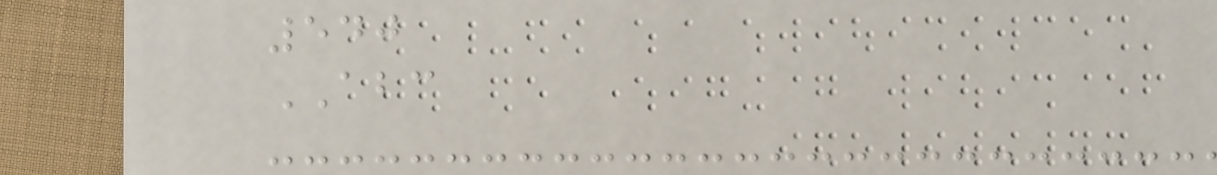540
ABC
